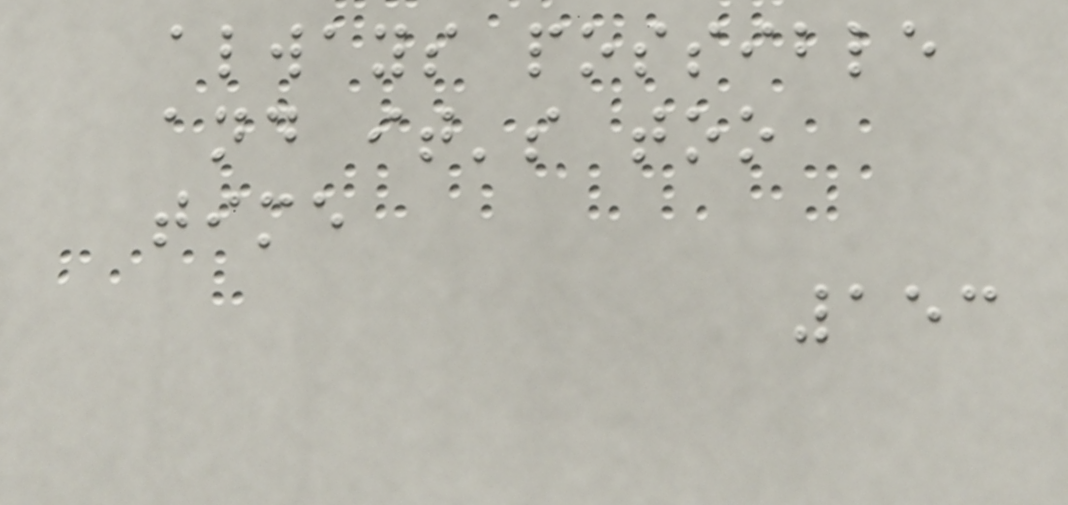always possible
and it's too
time
153
